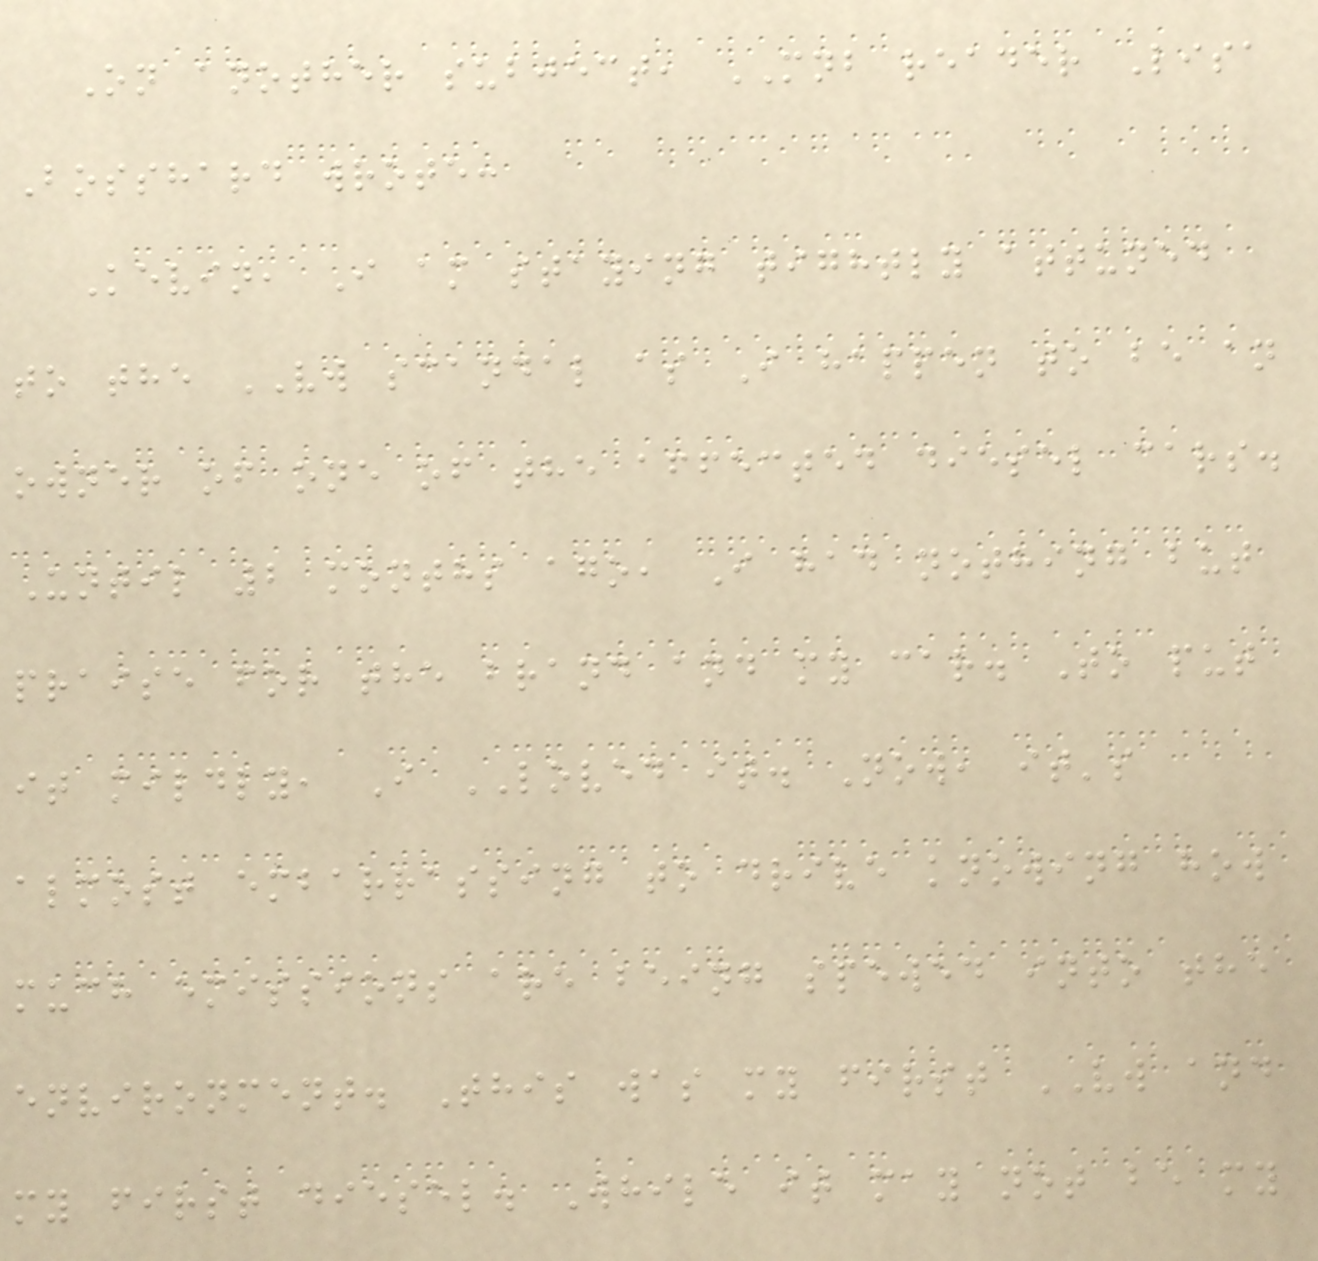On another subject, MNB reader Lisa
Bosshard wrote:
Kevin, I am staying tightly attuned
to the VW scandal as I happen to be an
owner of one of the affected diesel cars.
Until 2 months ago, I had nothing but
praise for the brand and my car. To put
it mildly, I LOVED it. Now, it's
almost embarrassing to drive knowing how
much emissions are being spewed into the
environment. This was my first VW and
my first diesel. While it may not be my
